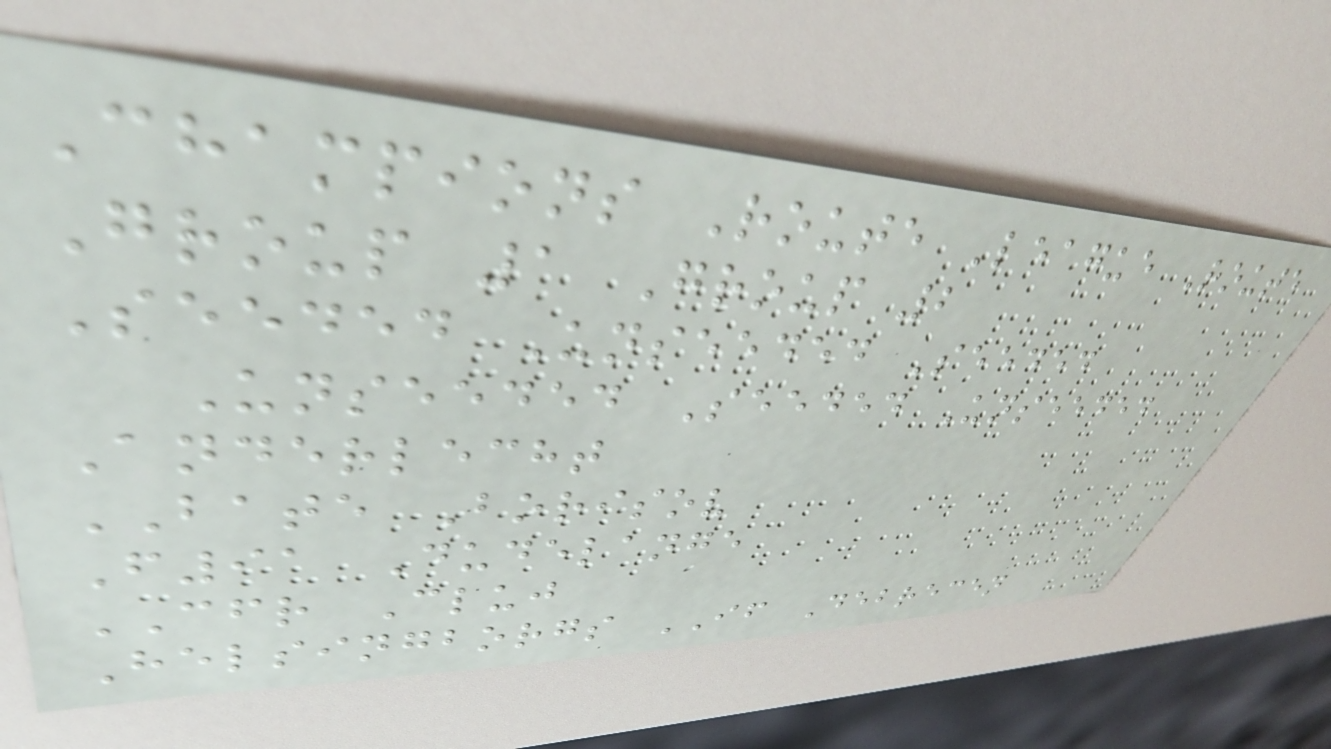Champions Route League Route
Group 1 Group 2
Seeded Unseeded Seeded
Unseeded Seeded Unseeded
Anderlecht
BATE Borisov
F91 Dudelange
CFR Cluj
Helsingborgs IF Debrecen
